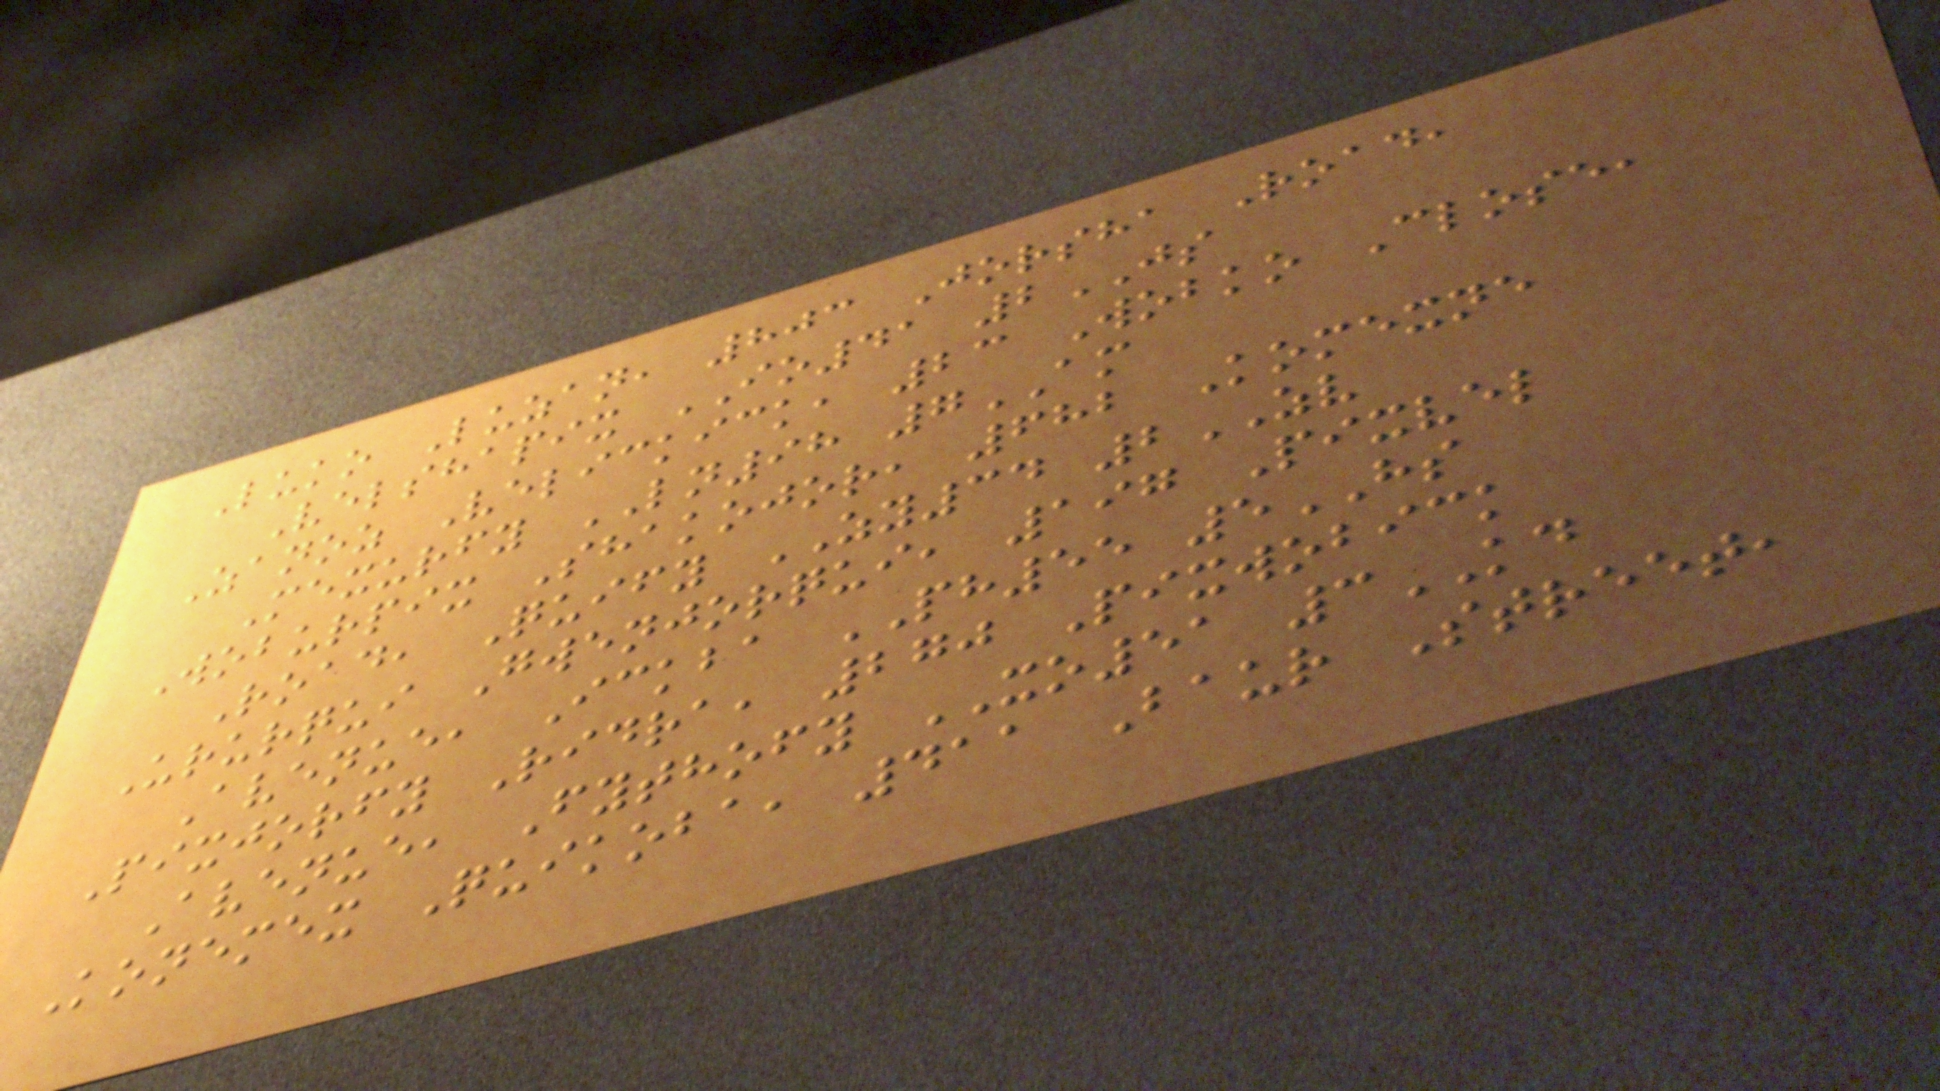Luko Luzan, 803 Jorsha Road,
Velshapix IO41 2JS
Zanoz Velickick, 23 Wobko Close,
Mexurfy LN98 7AM
Woburpix Shakojor, 682 Komexne
Road, Quify ZY34 2ZV
Ururqui Gwenjorqui, 197 Pixvel
Avenue, Ickba PH55 5HS
Pixjorfy Ridra, 270 Pixwobick
Avenue, Fythofy XO51 3KD
Konemex Quikoba, 411 Baur Street,
